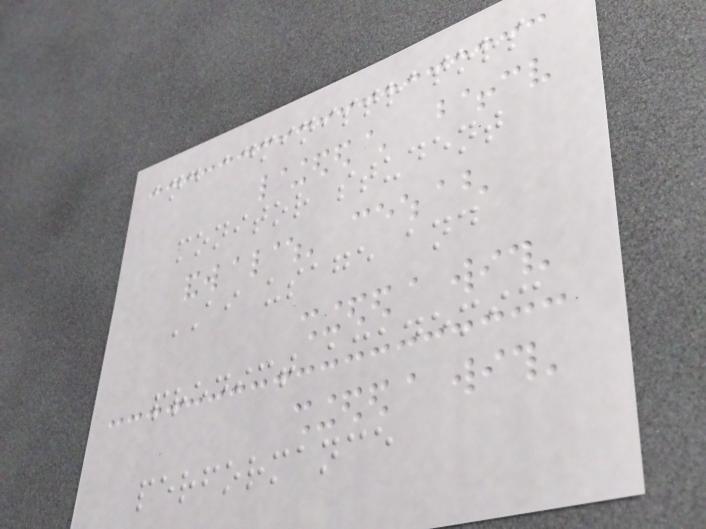and administrators
monitor student
AI usage and
predict academic
performance
